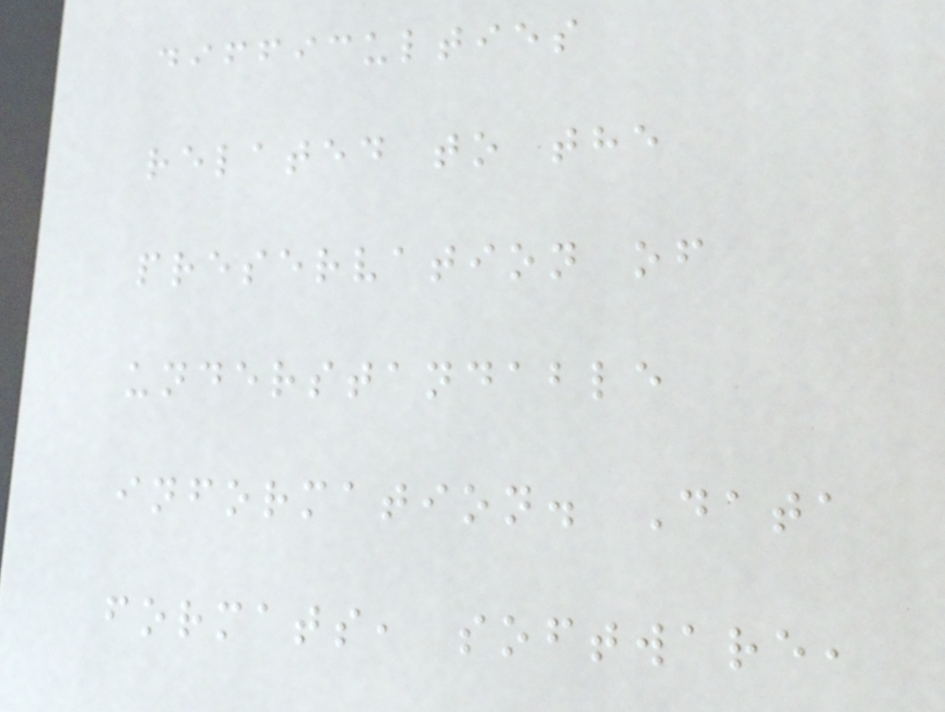difficulties
related to the
preservation of
understandable
information. Data
formats, software,
